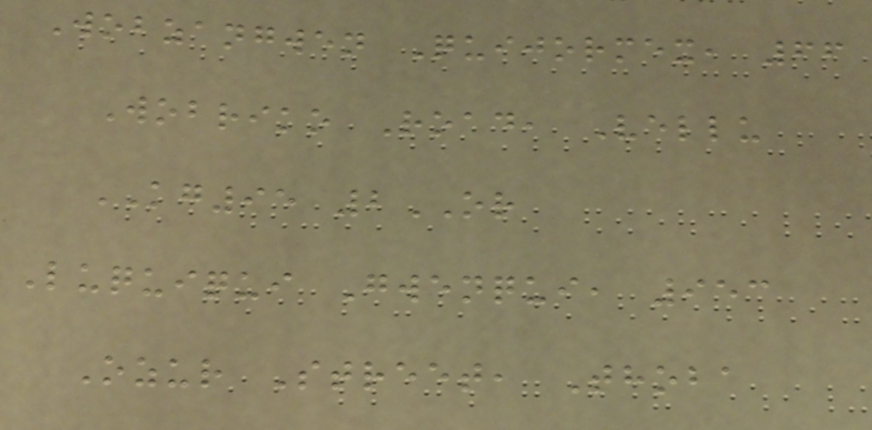Wobzangwen Quijormex, 66
Wobriko Road, Vellu
KG95 2OR
Luquiqui Gwenqui, 953
Ozur Street, Thoba
